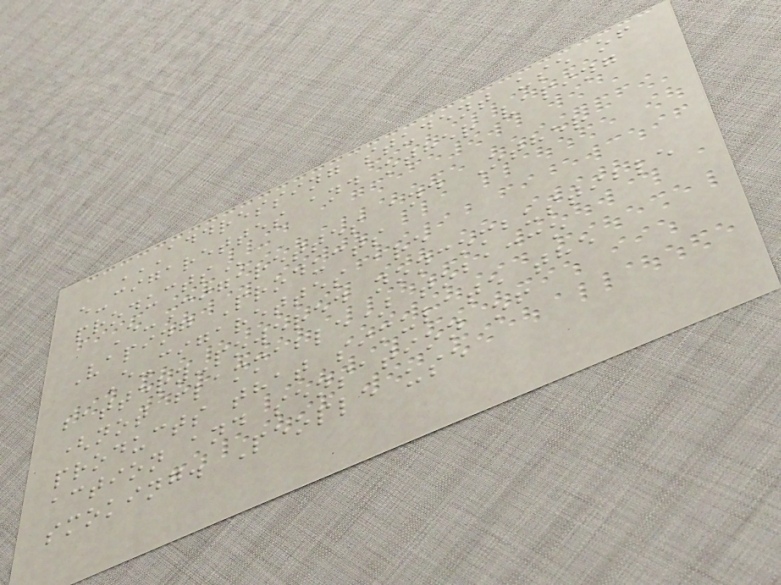ADDRESSING STUDENT USE OF
E-CIGARETTES AND OTHER VAPING
PRODUCTS
E-Cigarettes and Other
Vaping Products
E-cigarettes are
battery-powered noncombustible
(not flammable) tobacco
products that simulate the
action and sensation of
smoking. People use
